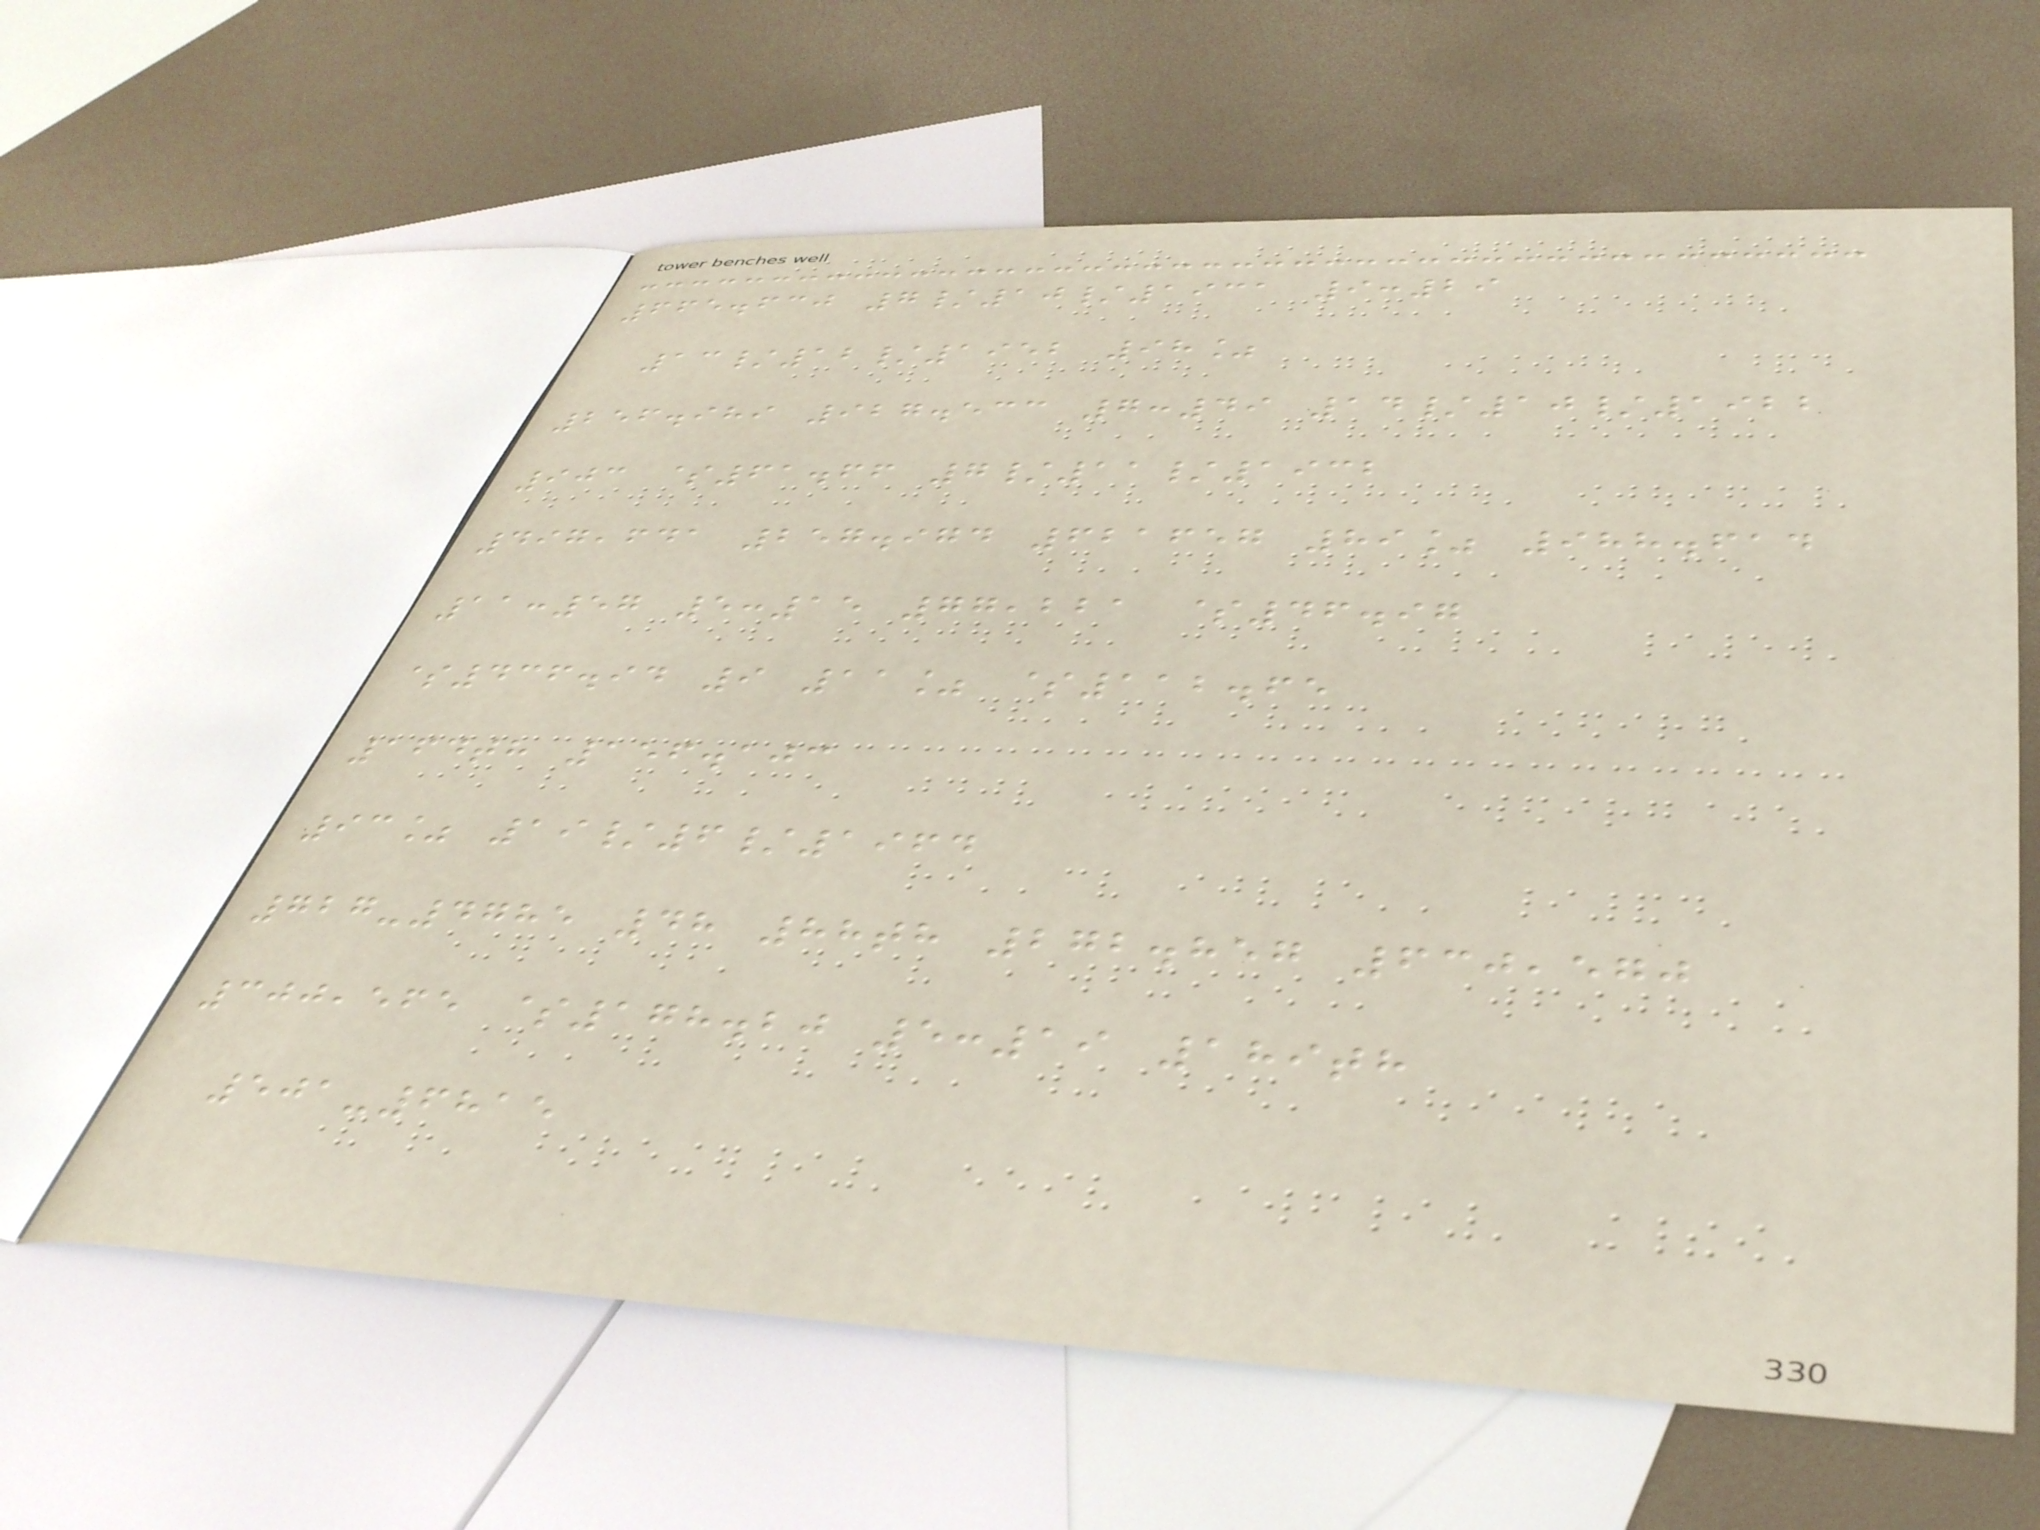665.630 7/10/1931 9:29
13/12/1952 98%
256.989 927.533 7:49 14/10/1922
903 $61.66 7/11/1932
497,641 257.974 621657 89% 988.614
11:57 5:15 77,221 $46.97
$436.94 9 11% $112.65
164th 156.103
93% 19/6/1964
727-4785 48 88th 272.857 630,570
300,565 $178.20 5:19 189th
501-6815
